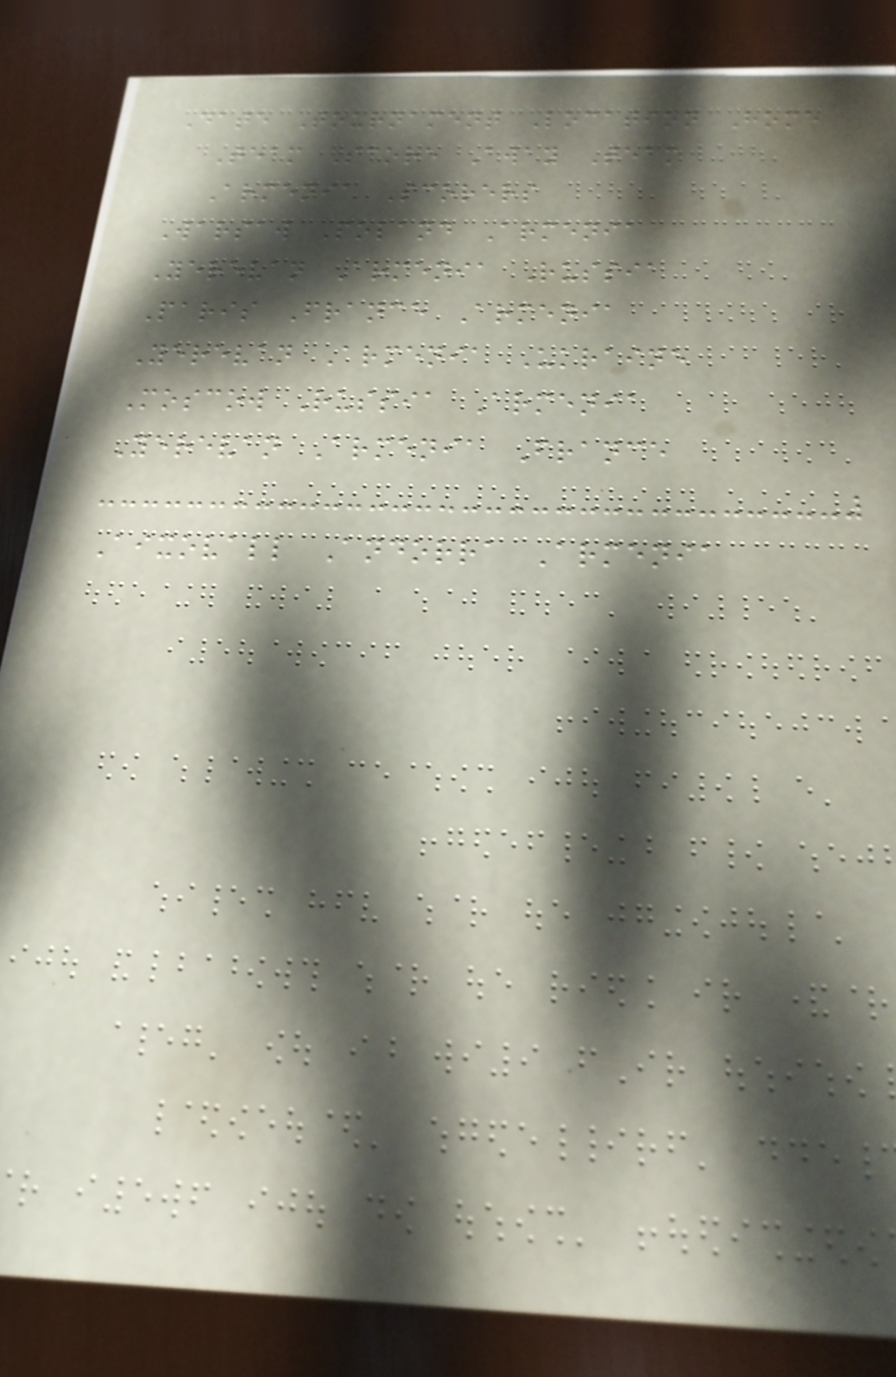Date Tournament Location Home
Team Score Away Team
Armenia Scorers
Warsaw Poland Armenia
Yerevan Armenia Russia
Paris France Armenia
Yerevan Armenia Ukraine
Moscow Russia Armenia
Yerevan Armenia France
Aixovall Andorra Armenia
